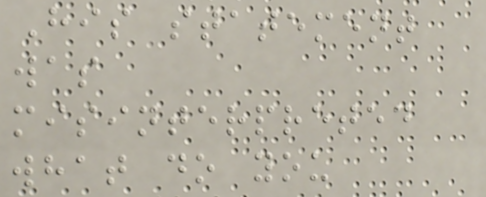His statement
was
misinterpreted
what do you
